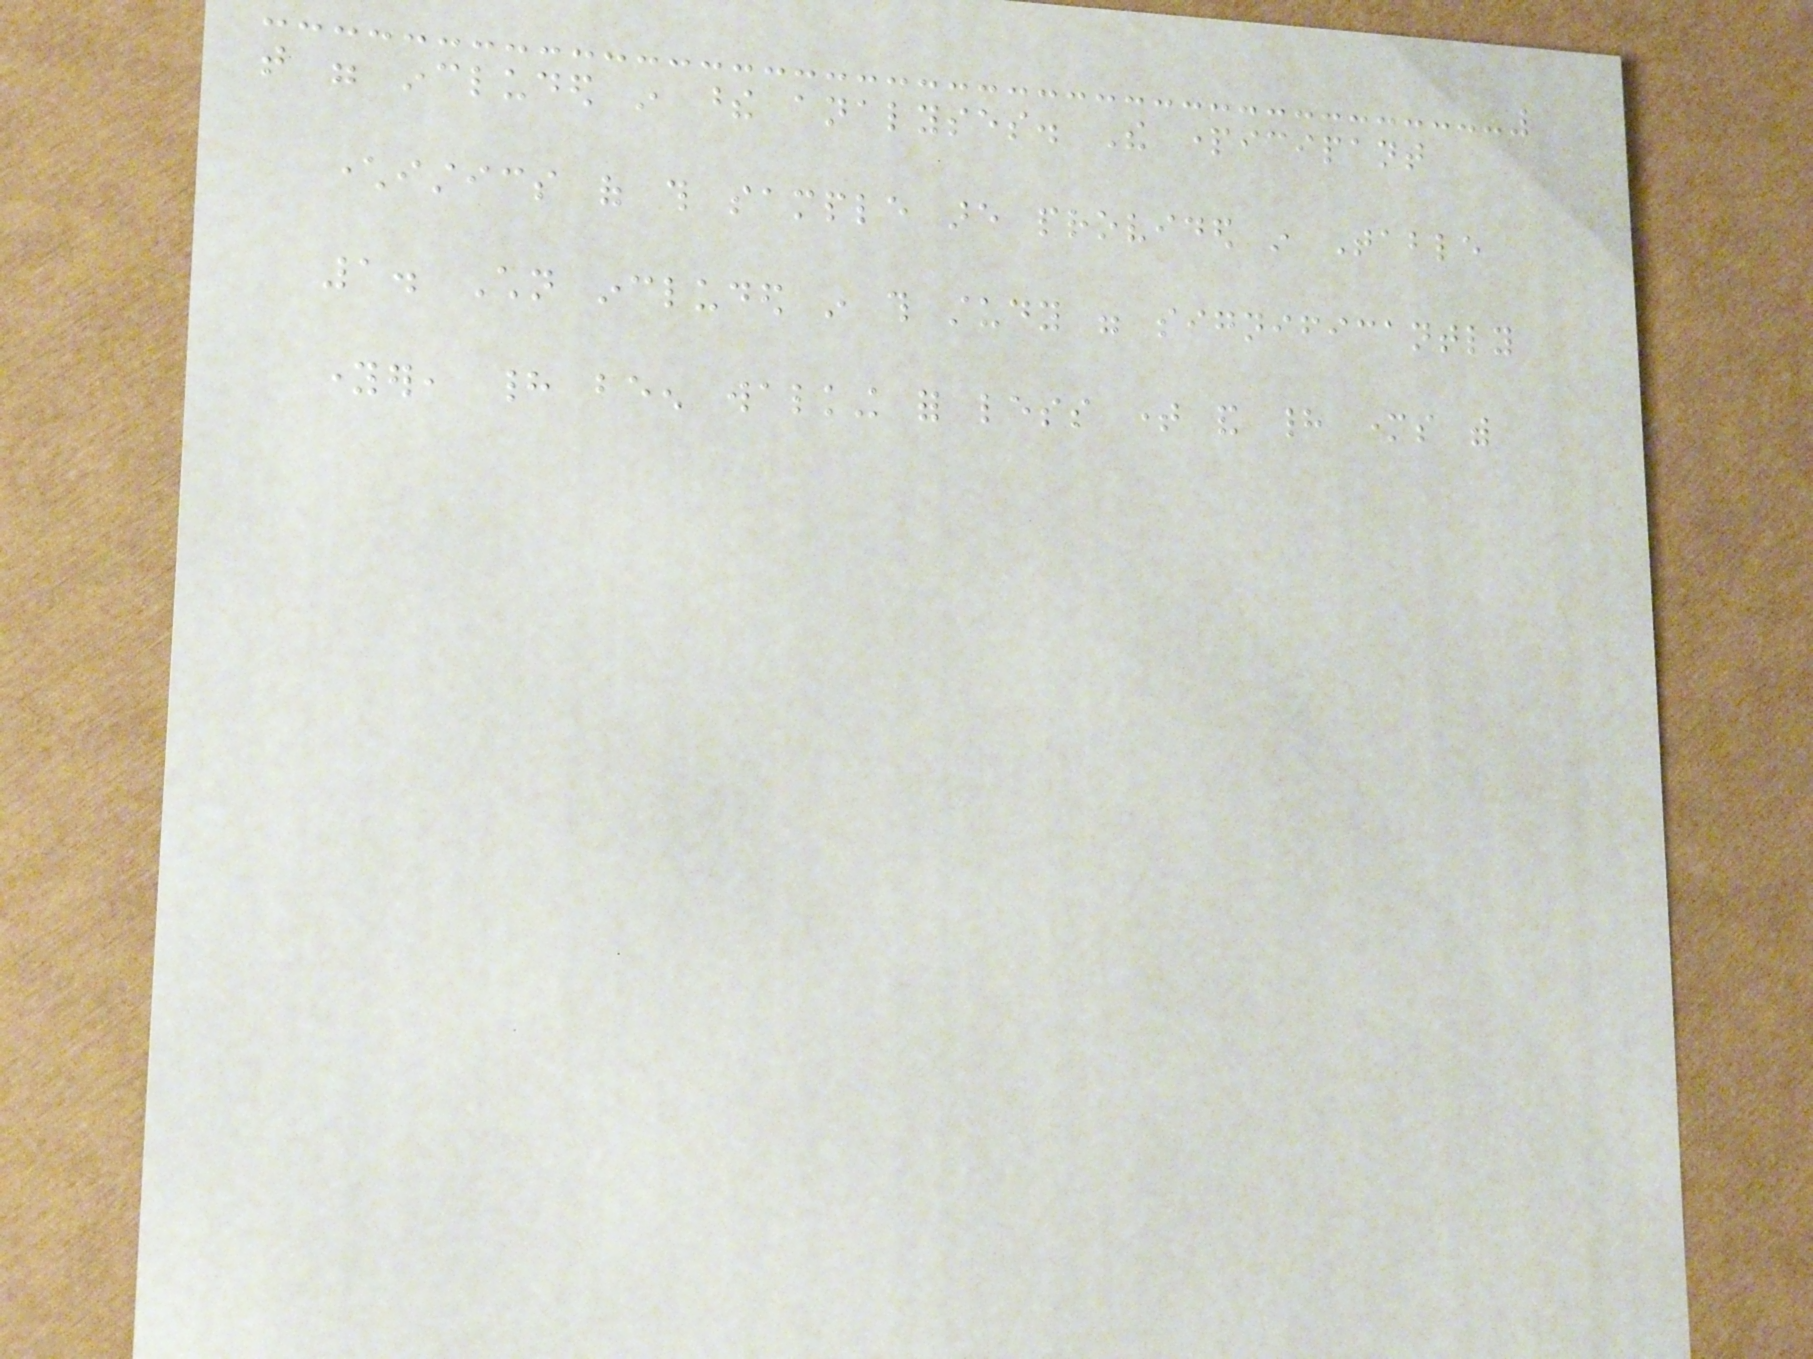that were included in these analyses. The participant
characteristics of this sample are provided in Table
1. Children included in this study were significantly
younger, had been walking for less time and had mothers with
